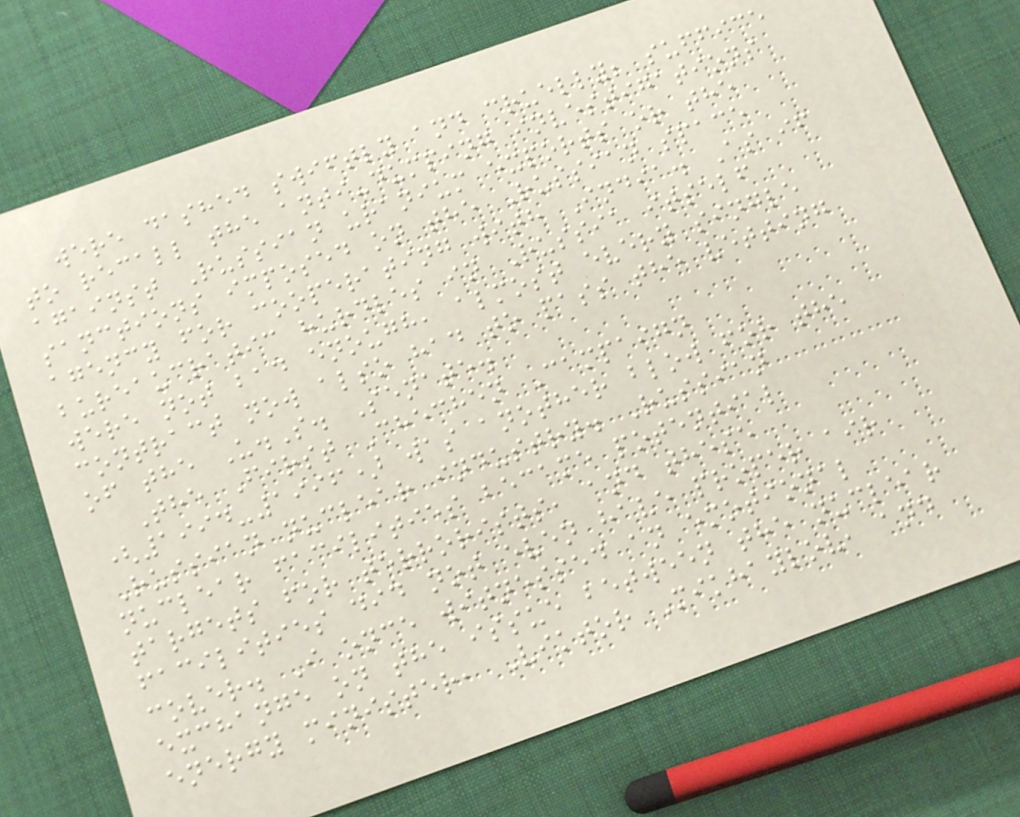were dashed swiftly and cruelly; suffice
to recall the anti-dumping investigations
against Russian uranium exports or the
sanctions imposed on the Russian space
agency for cooperating with India. As if
bureaucratic hurdles in Russia itself
were not bad enough, almost every single
contract now also had to pass the vetting
of the U.S. Senate.
The First Chechen Campaign
(1994-1996) was another blow for the
Russian nuclear industry. Russian
nuclear facilities became potential
targets for terrorists, and these
facilities did not even have proper air
cover. I once witnessed an emotional
exchange on the issue between the nuclear
energy minister, Viktor Mikhaylov, and
